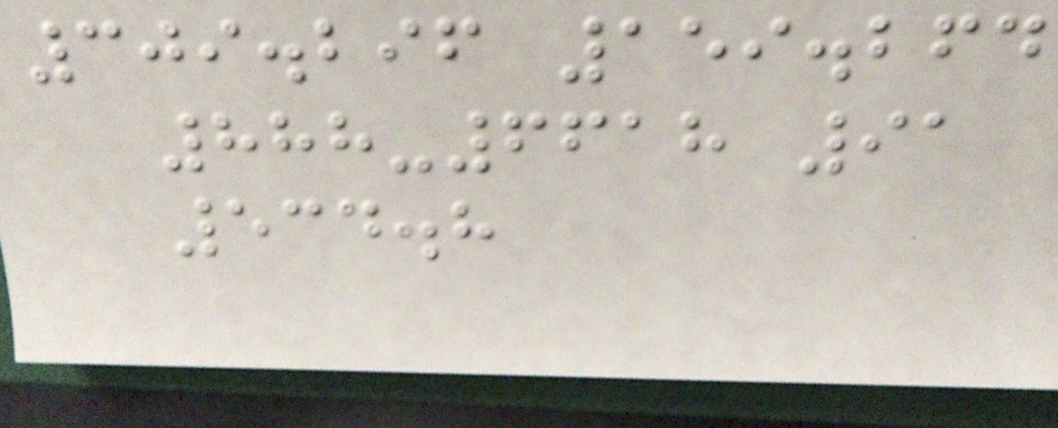309.296 159.264
888-6618 91
534.8
